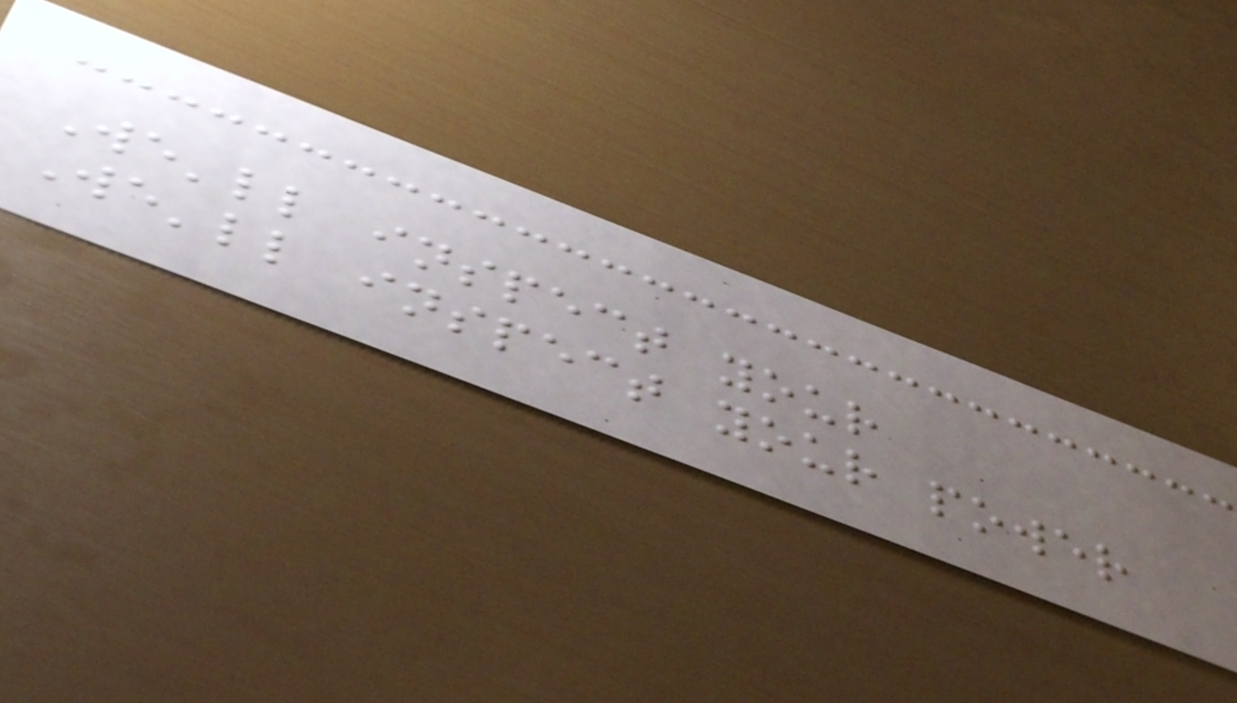We'll inspect your
We'll inspect your power
